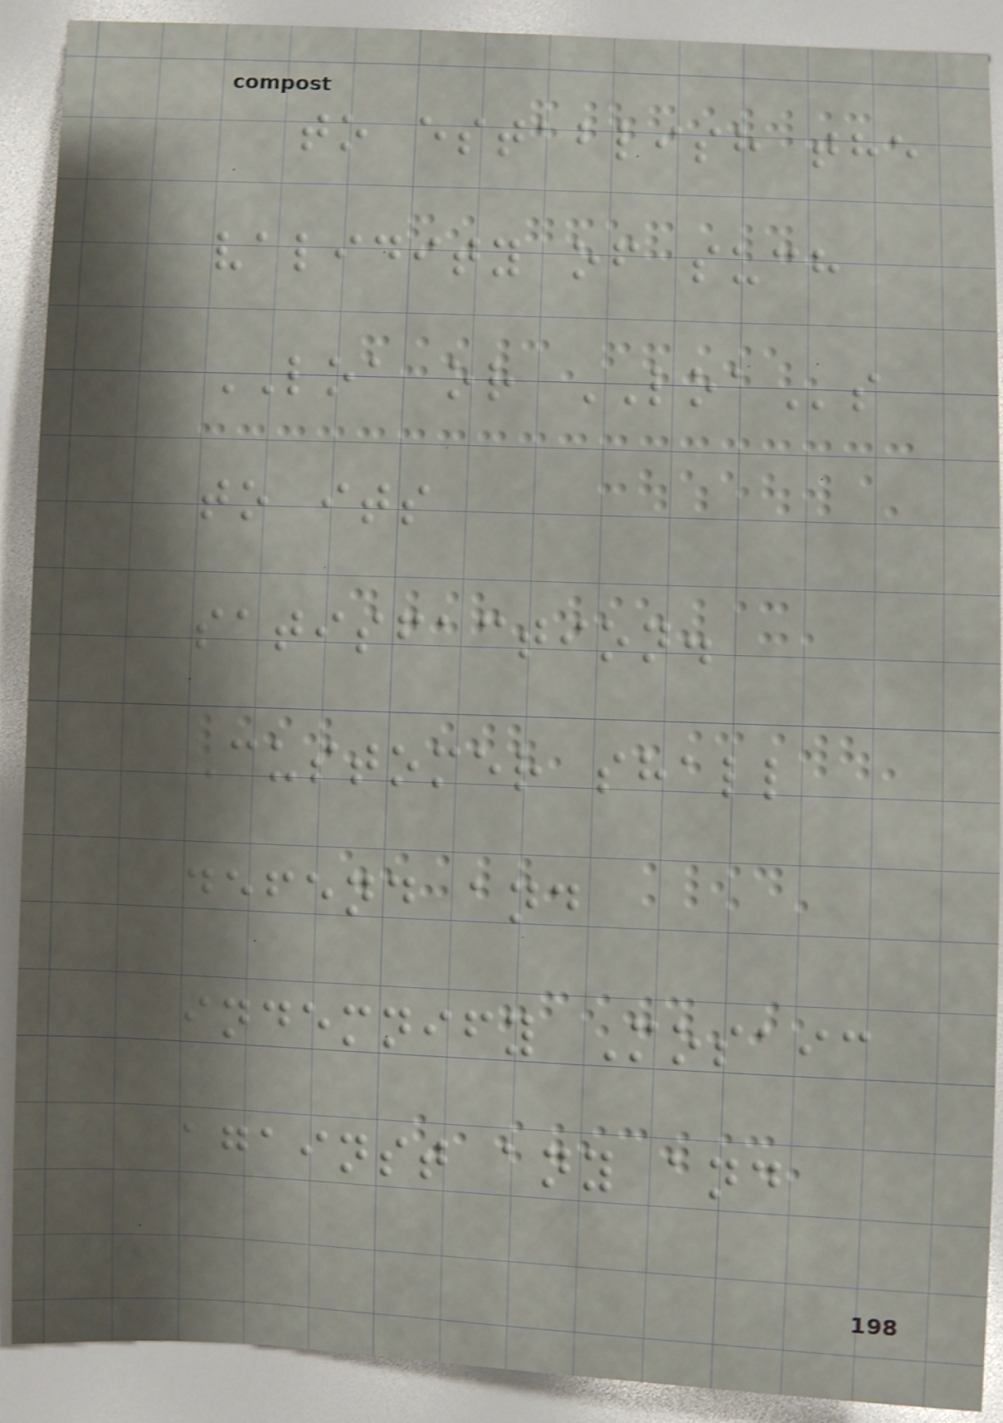to establish the
validity of such
LOA or LOAs
to its
satisfaction.
Customer shall
defend and
indemnify Mosaic
against any and
